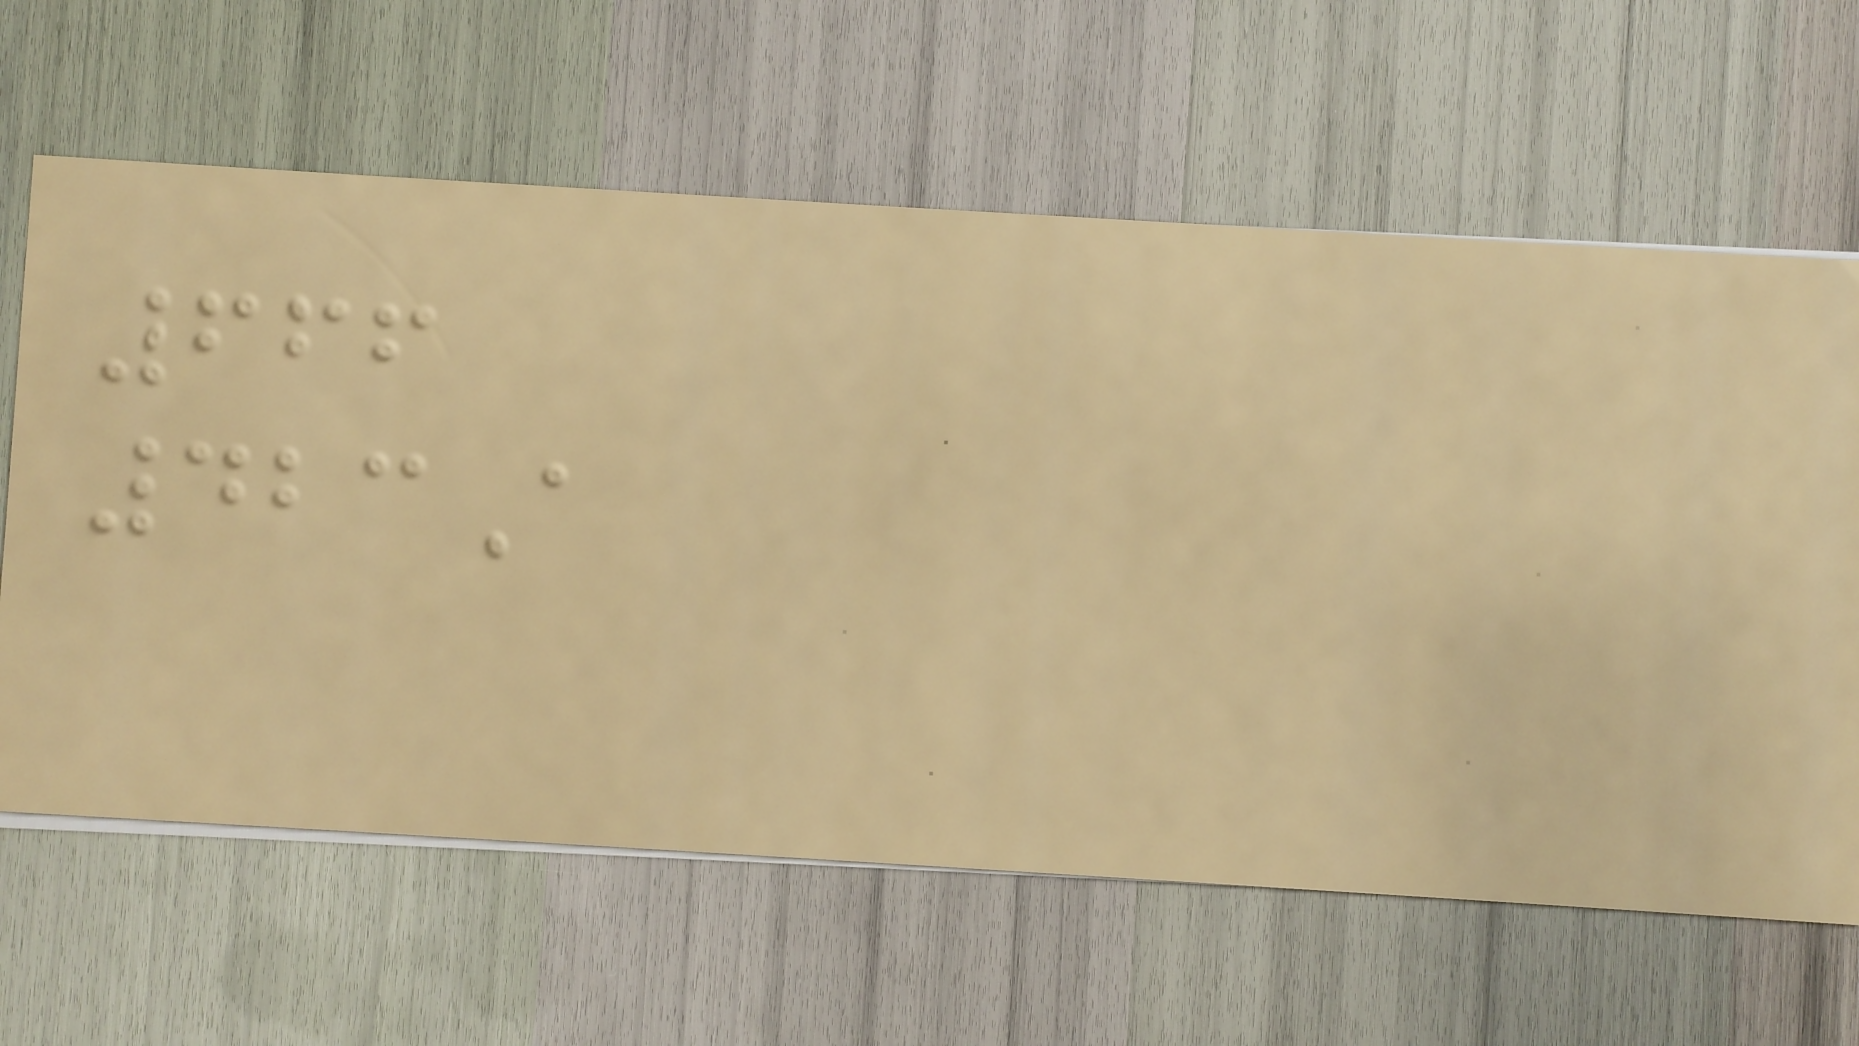666
423A
